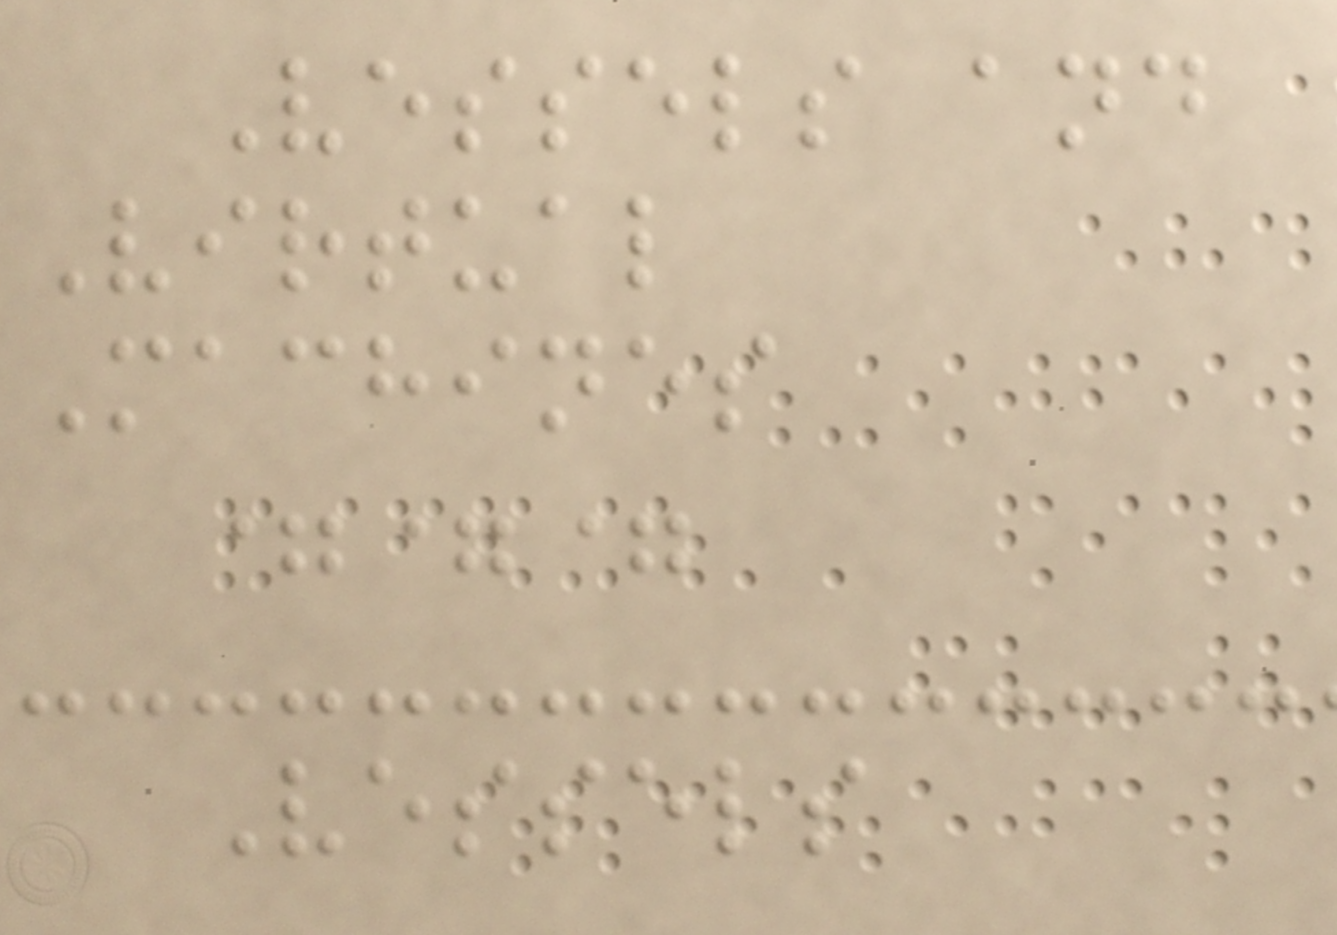Vessels and
Virtual
Machines
===
Vessels
